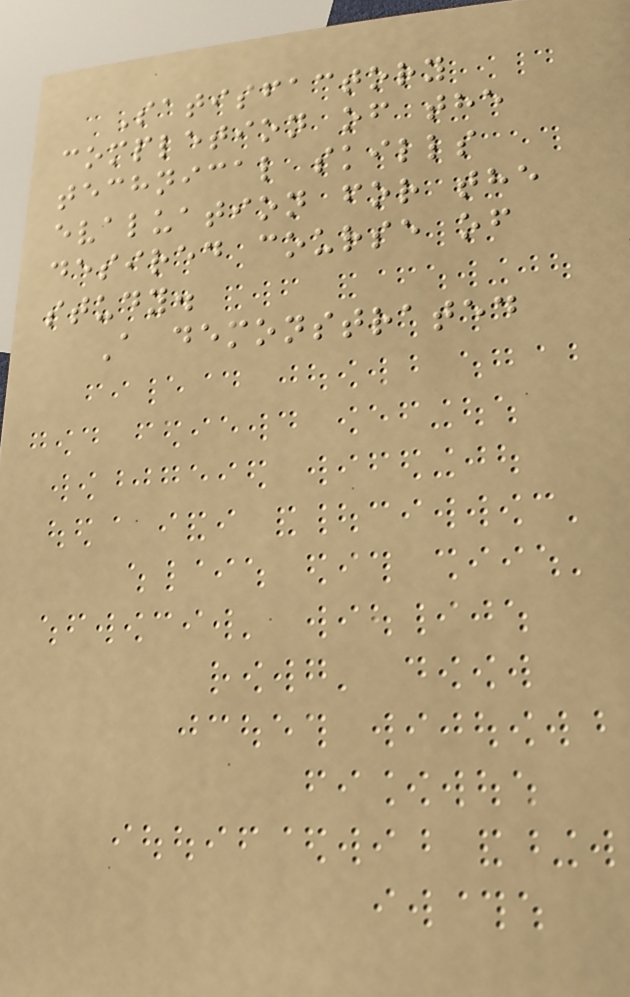Satisfactory
completion of the
technical skills
evaluation for the
desired course of
study.
A demonstrated
